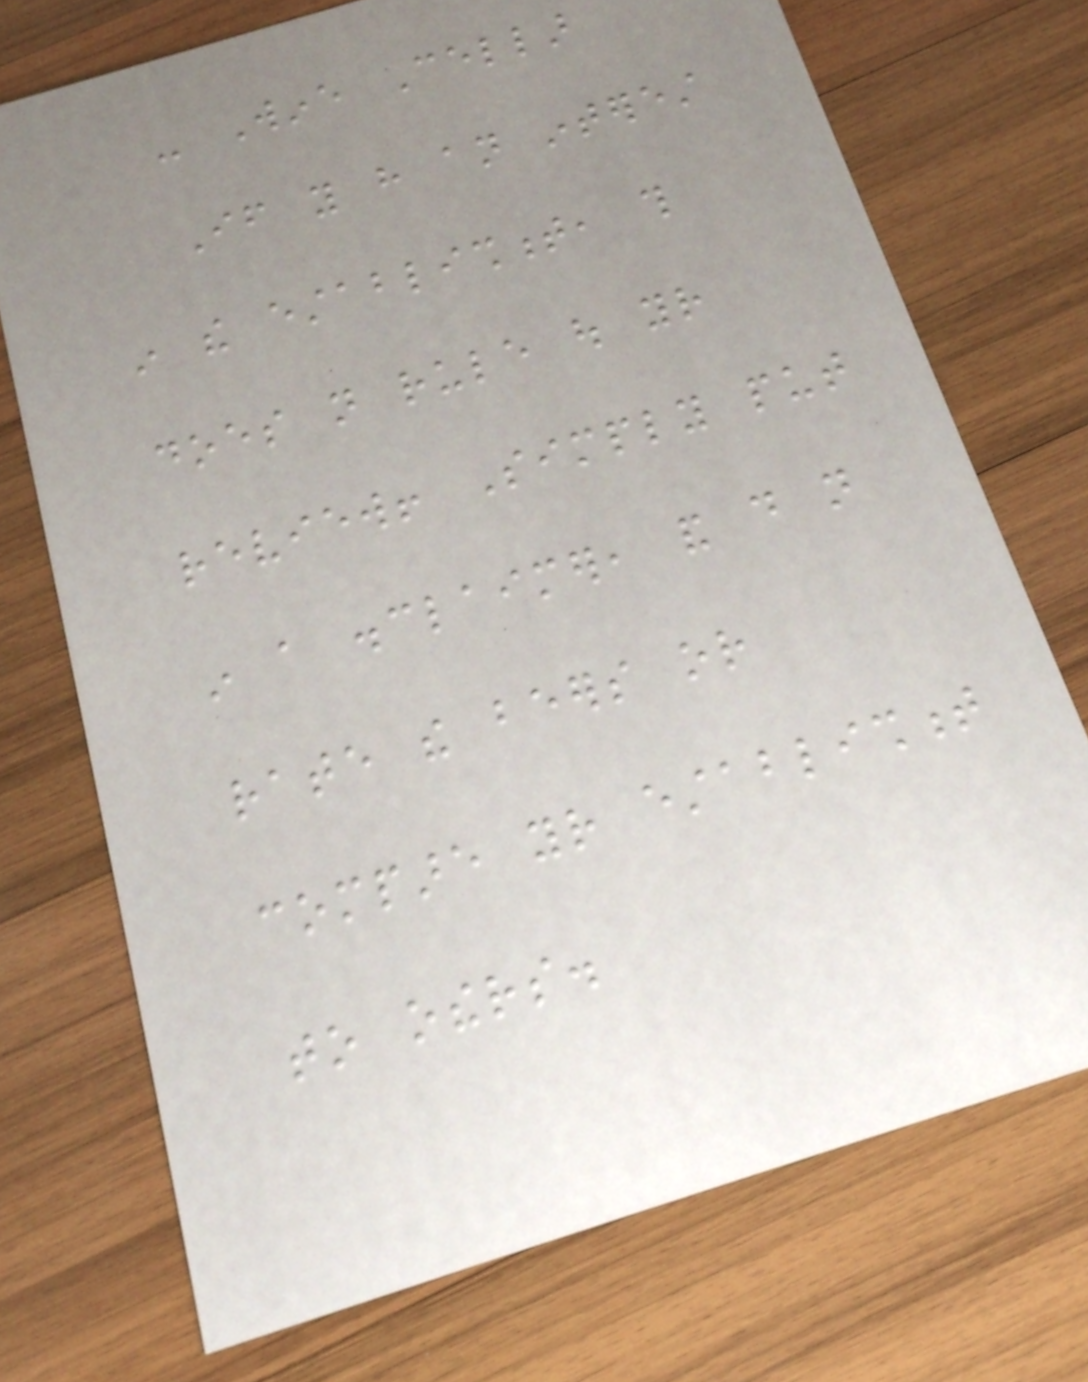- Wine Cellar
If you have an interest
in the establishment, this
does not rule out your
review! Simply put
in a disclaimer, and do not
rate the beers or
compare your establishment
to others.
